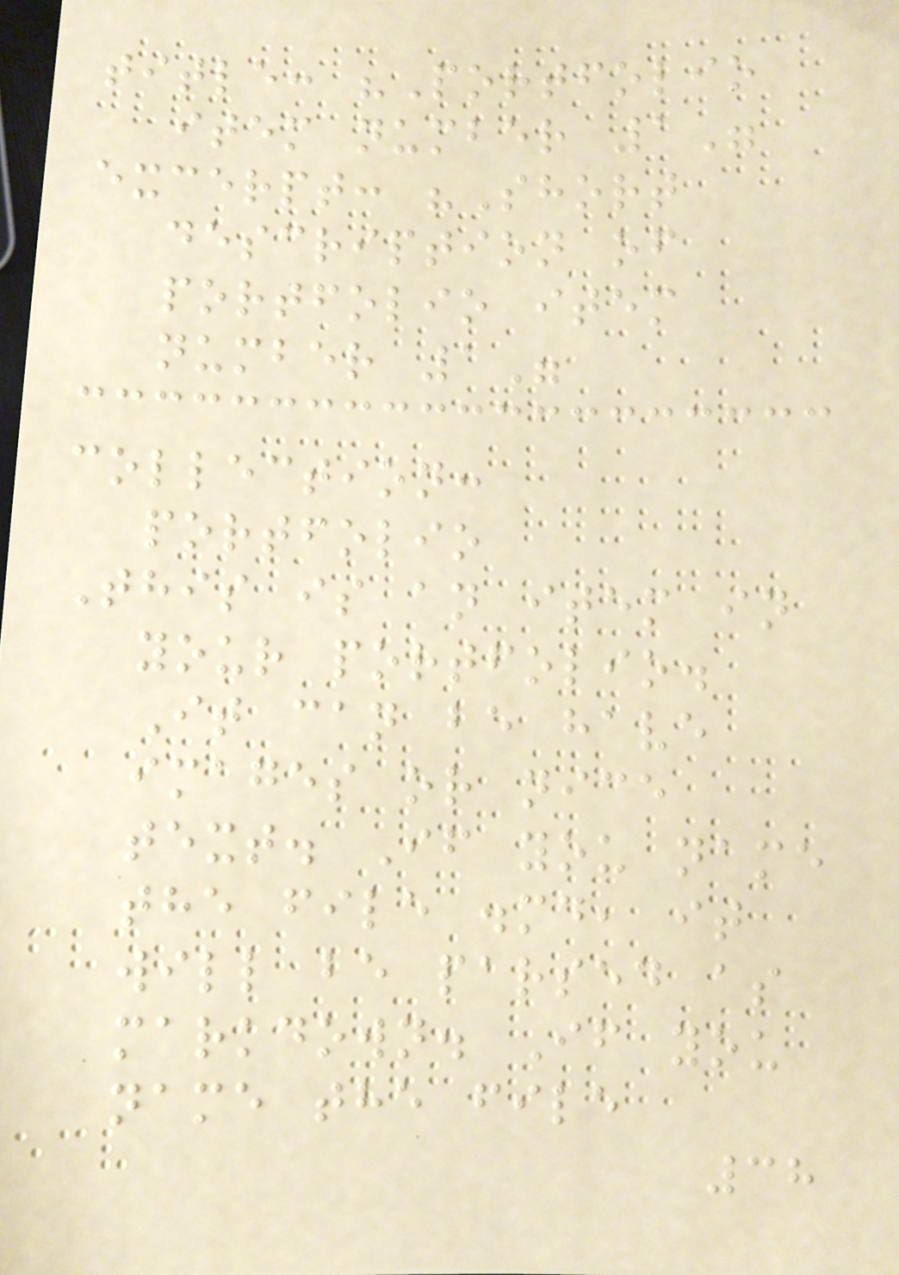title: "Portfolio
item number 1"
excerpt: "Short
description of
portfolio item
number 1"
collection:
portfolio
This is an item in
your portfolio.
It can be have
images or nice
text. If you name
the file .md, it
will be parsed as
markdown. If you
name the file
38
